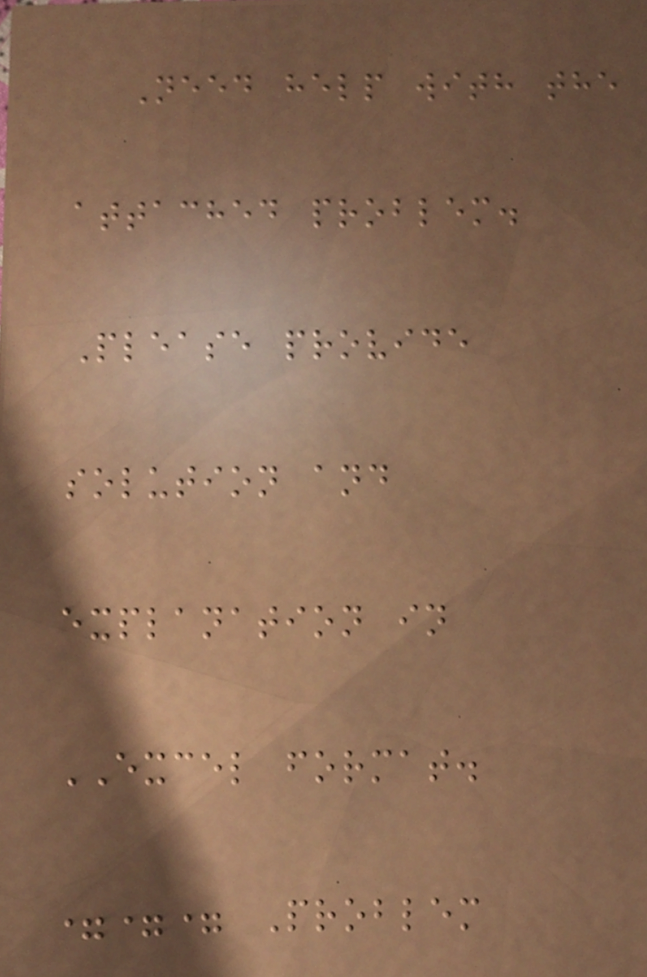Need help with the
attached problem.
Please provide
solution and
explanation in
EXCEL format.
=== Problem
